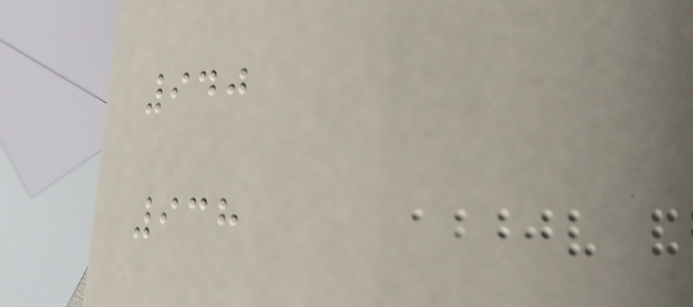940
938
